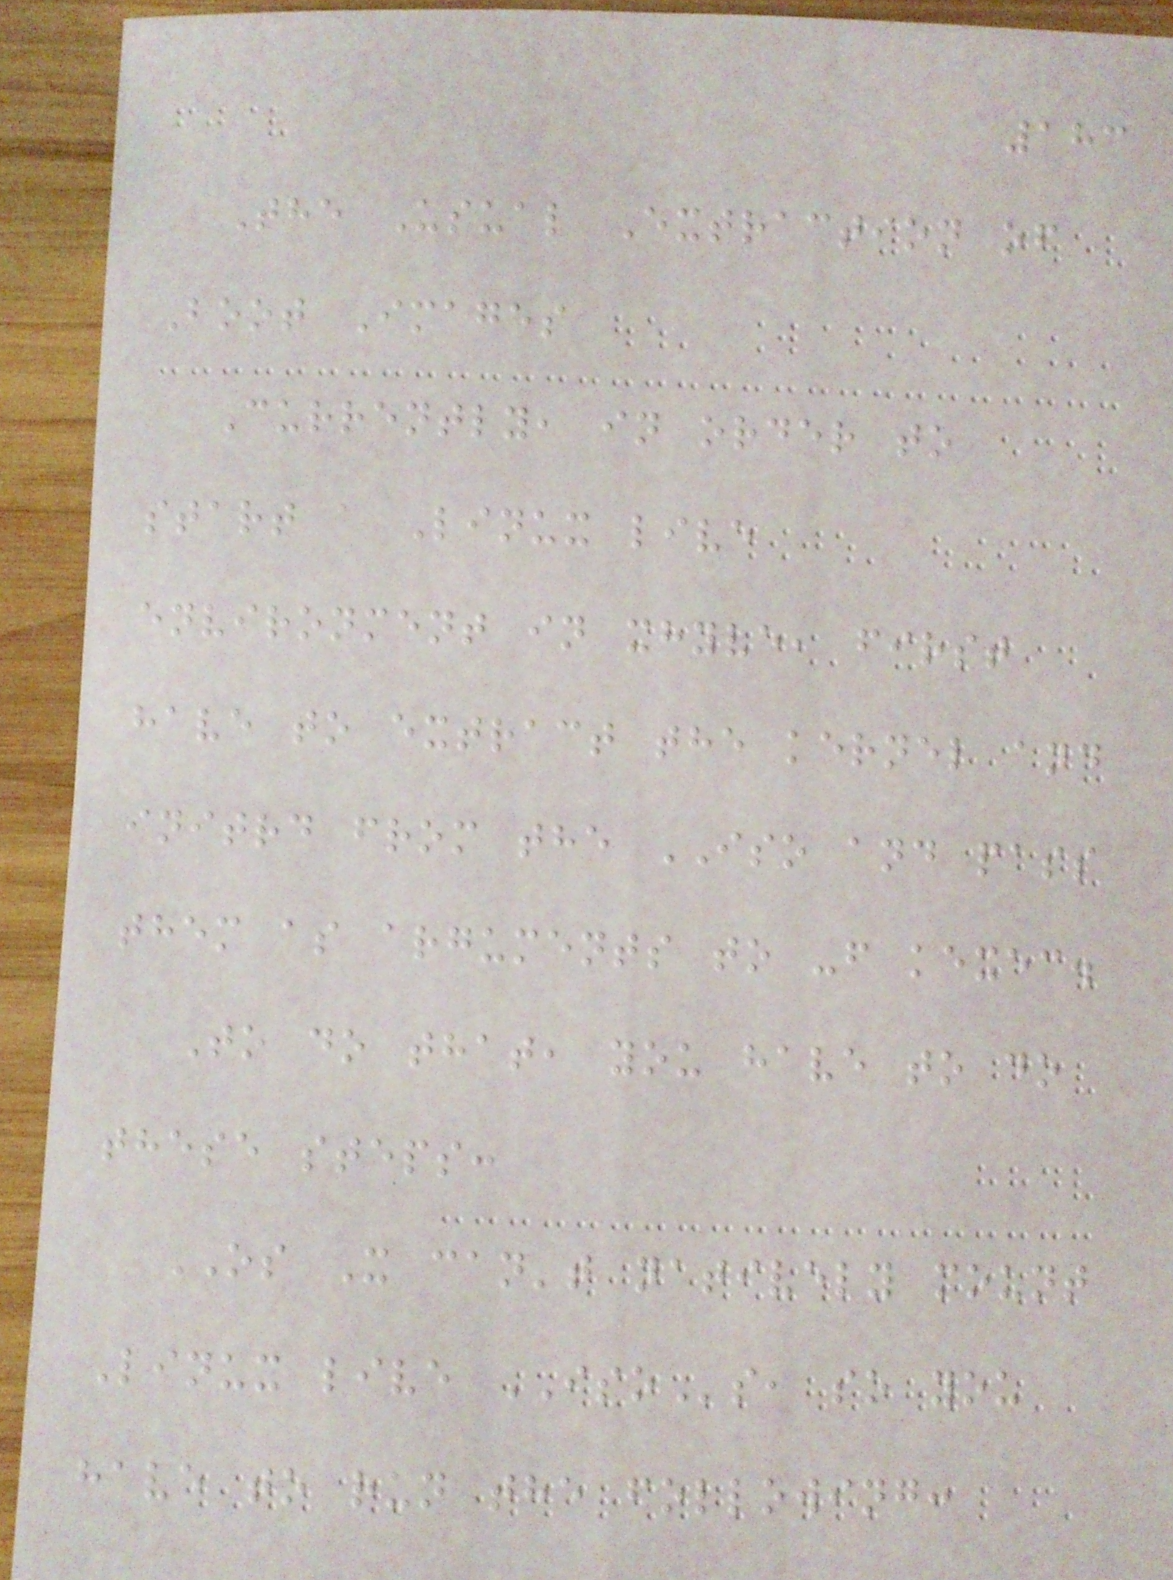183
The Usual Extraction of
Boot Images
Currently, in order to
start a Linux live
environment in xhyve, first
have to extract the kernel and
initrd from the ISO and pass
them as arguments to -f kexec.
To do that, you have to do
these steps:
OS X can't natively mount
Linux live ISOs, so you
have to run the following:
